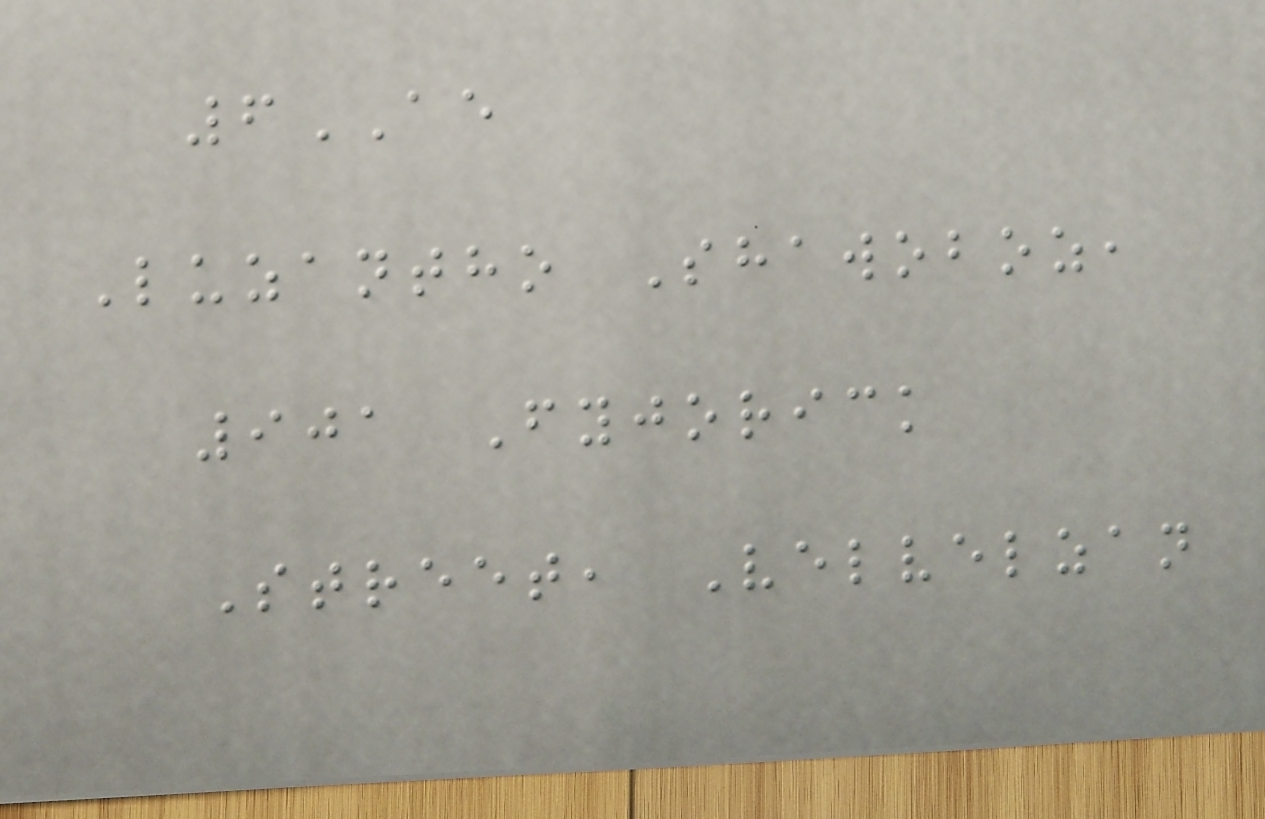6AE
Luzantho Shawoboz,
901 Fyjorick
Street, Velvelzan
